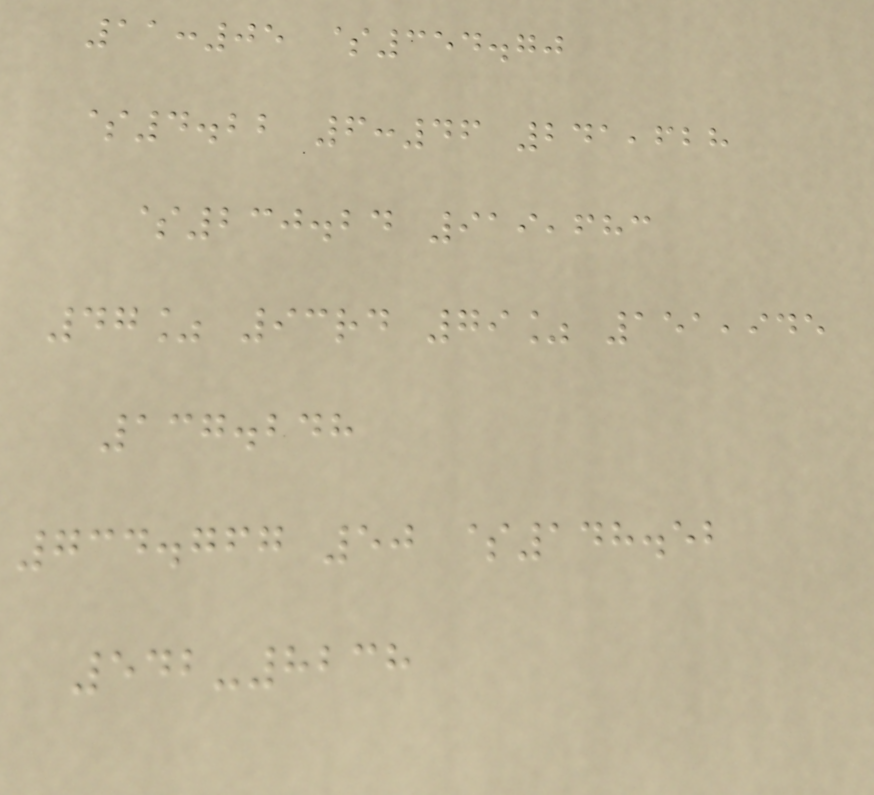11:05 $354.70
$4.22 6:46 241,628
$230.24 919,683
47% 93rd 79% 151,945
137.248
734.767 50 $148.52
542-8238
